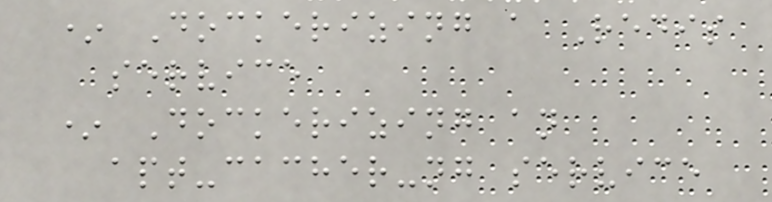* Dockerizing a Redis
service
* Dockerizing an
apt-cacher-ng service
